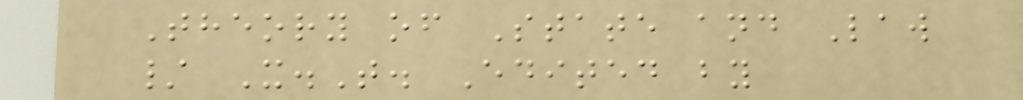Theory of State and Law
/ X.T. Edited by
